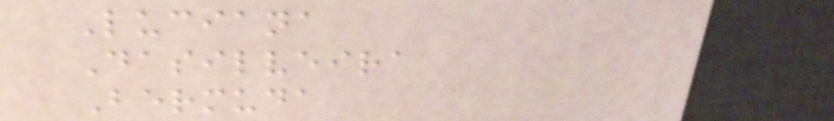Luciana
Dasilveira
Bermuda
